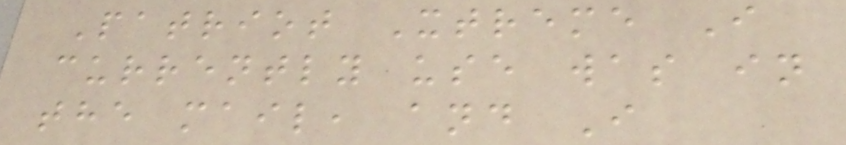Patriot Xtreme I
currently use was in
the mail, and I
